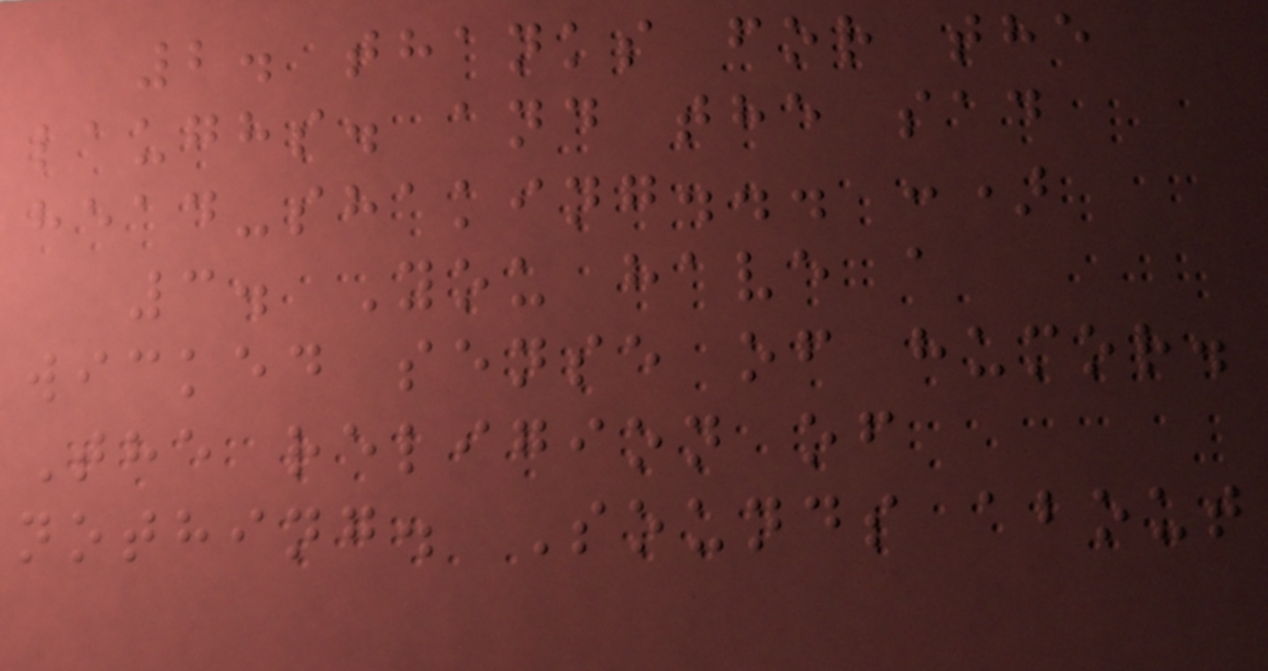2. thanks for the
laughs. and the sad
head-shaking... :)
3. You have a
wicked sense of humor.
The religion of
nothing. Sounds about
